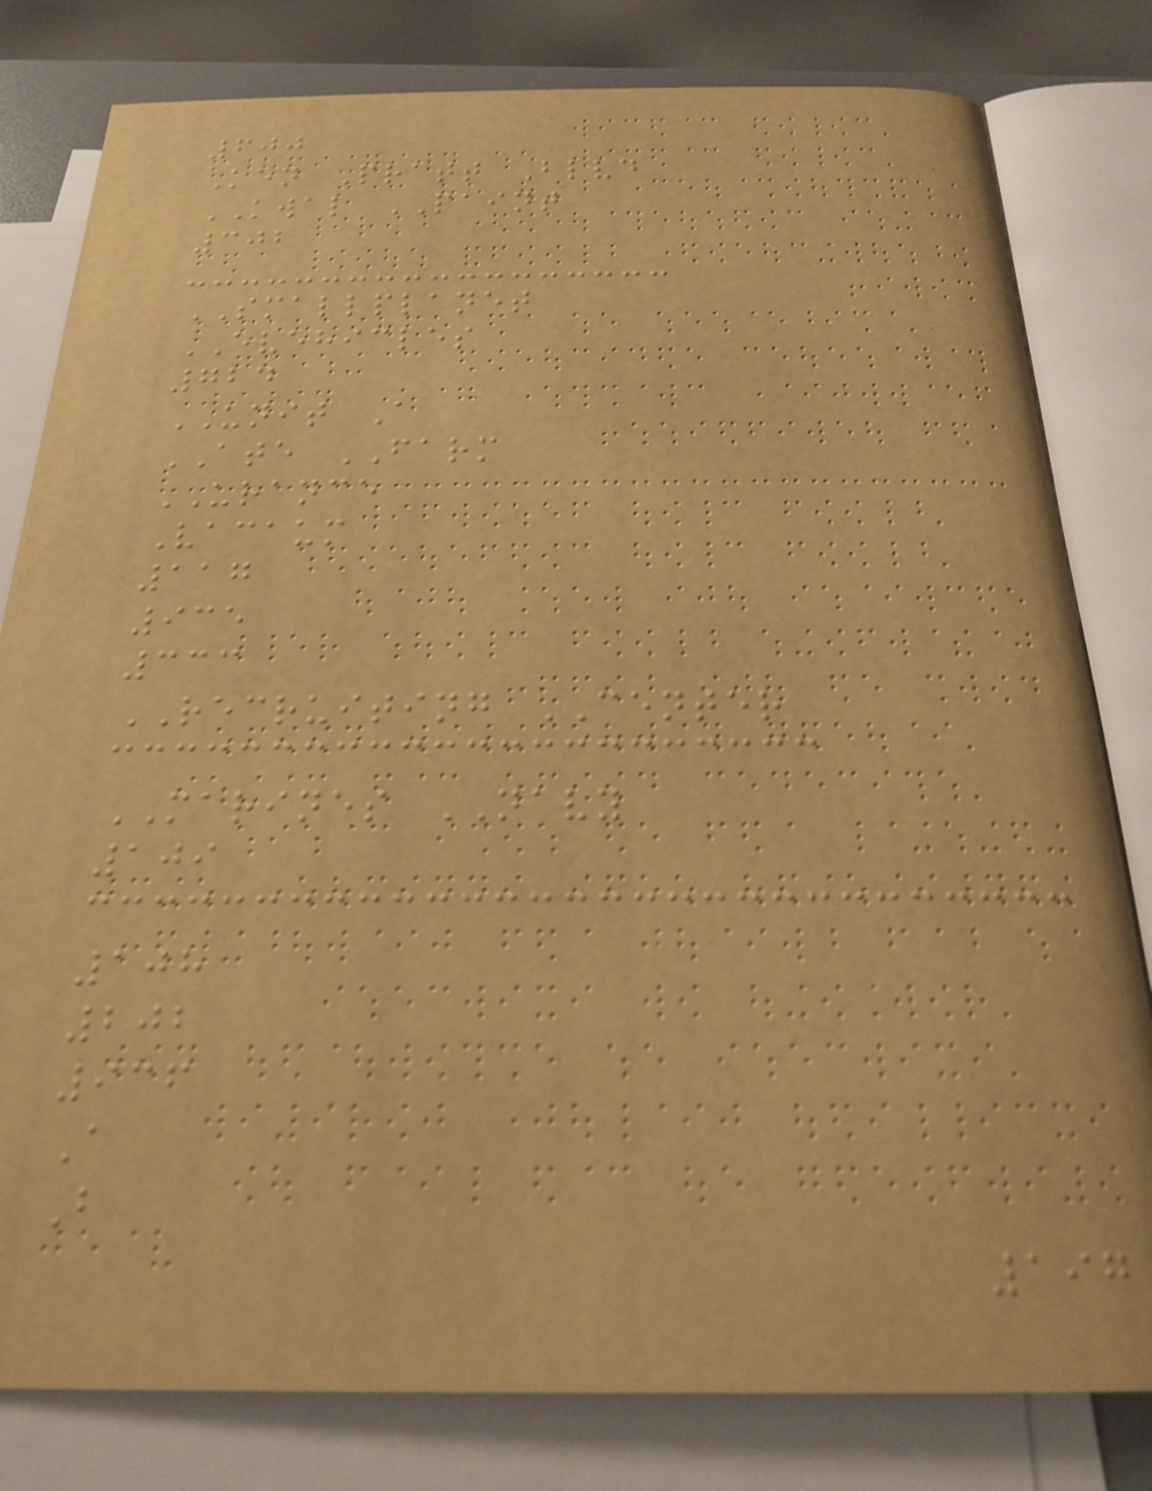600
Ken Pratt Blvd
KWAL PAINT
302
SMALLPLANET
EVEHICLES
724
UNIT A
ATE FARM
URANCE
Vacaum
117
935
333
RECRUITING CENTER
MARINES NAVY
109
108
202
936
A
B
197
